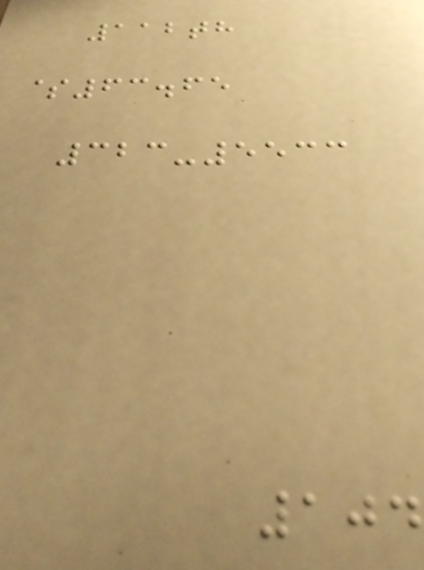112th
$63.65
323-5533
104
